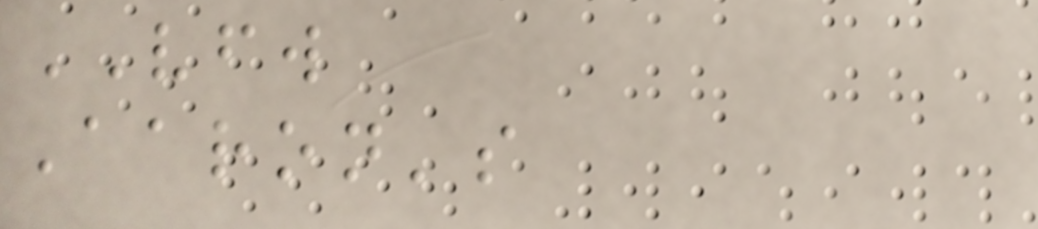VFW
Aaron's
